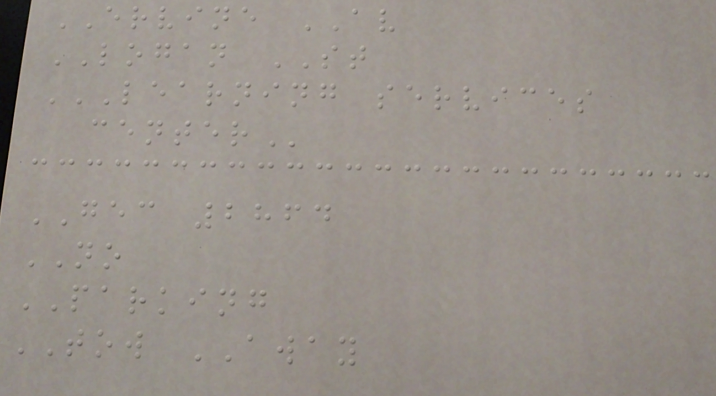ERVINE AV
LOGAN ST
LEARNING SERVICES
CENTER
GEC 2864
NO
PARKING
TOW AWAY
